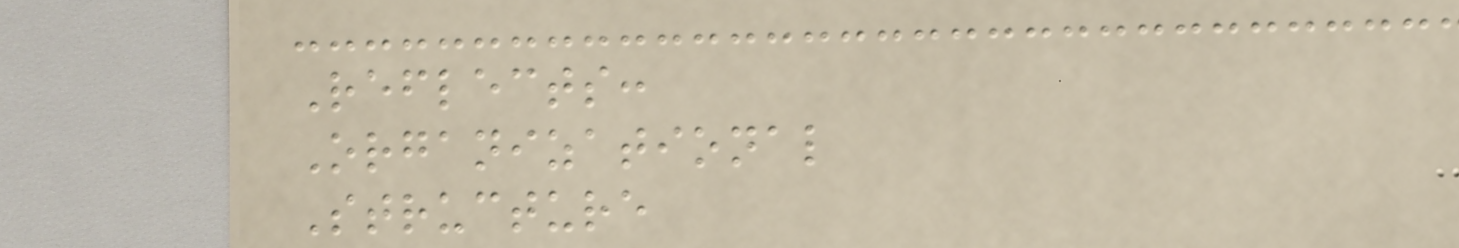Reflects:
Organizational
Structure
